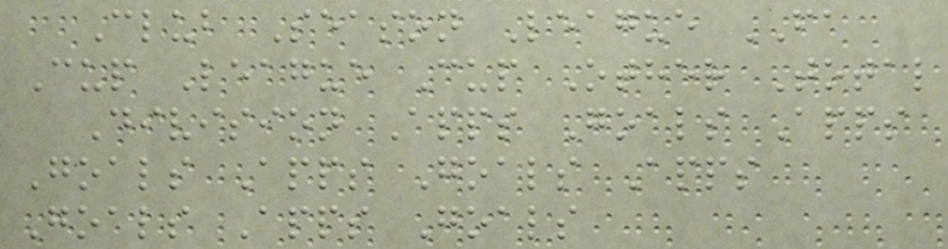Club Season League FA
Cup League Cup Other Total
Division Apps Goals Apps
Goals Apps Goals Apps
Goals Apps Goals
